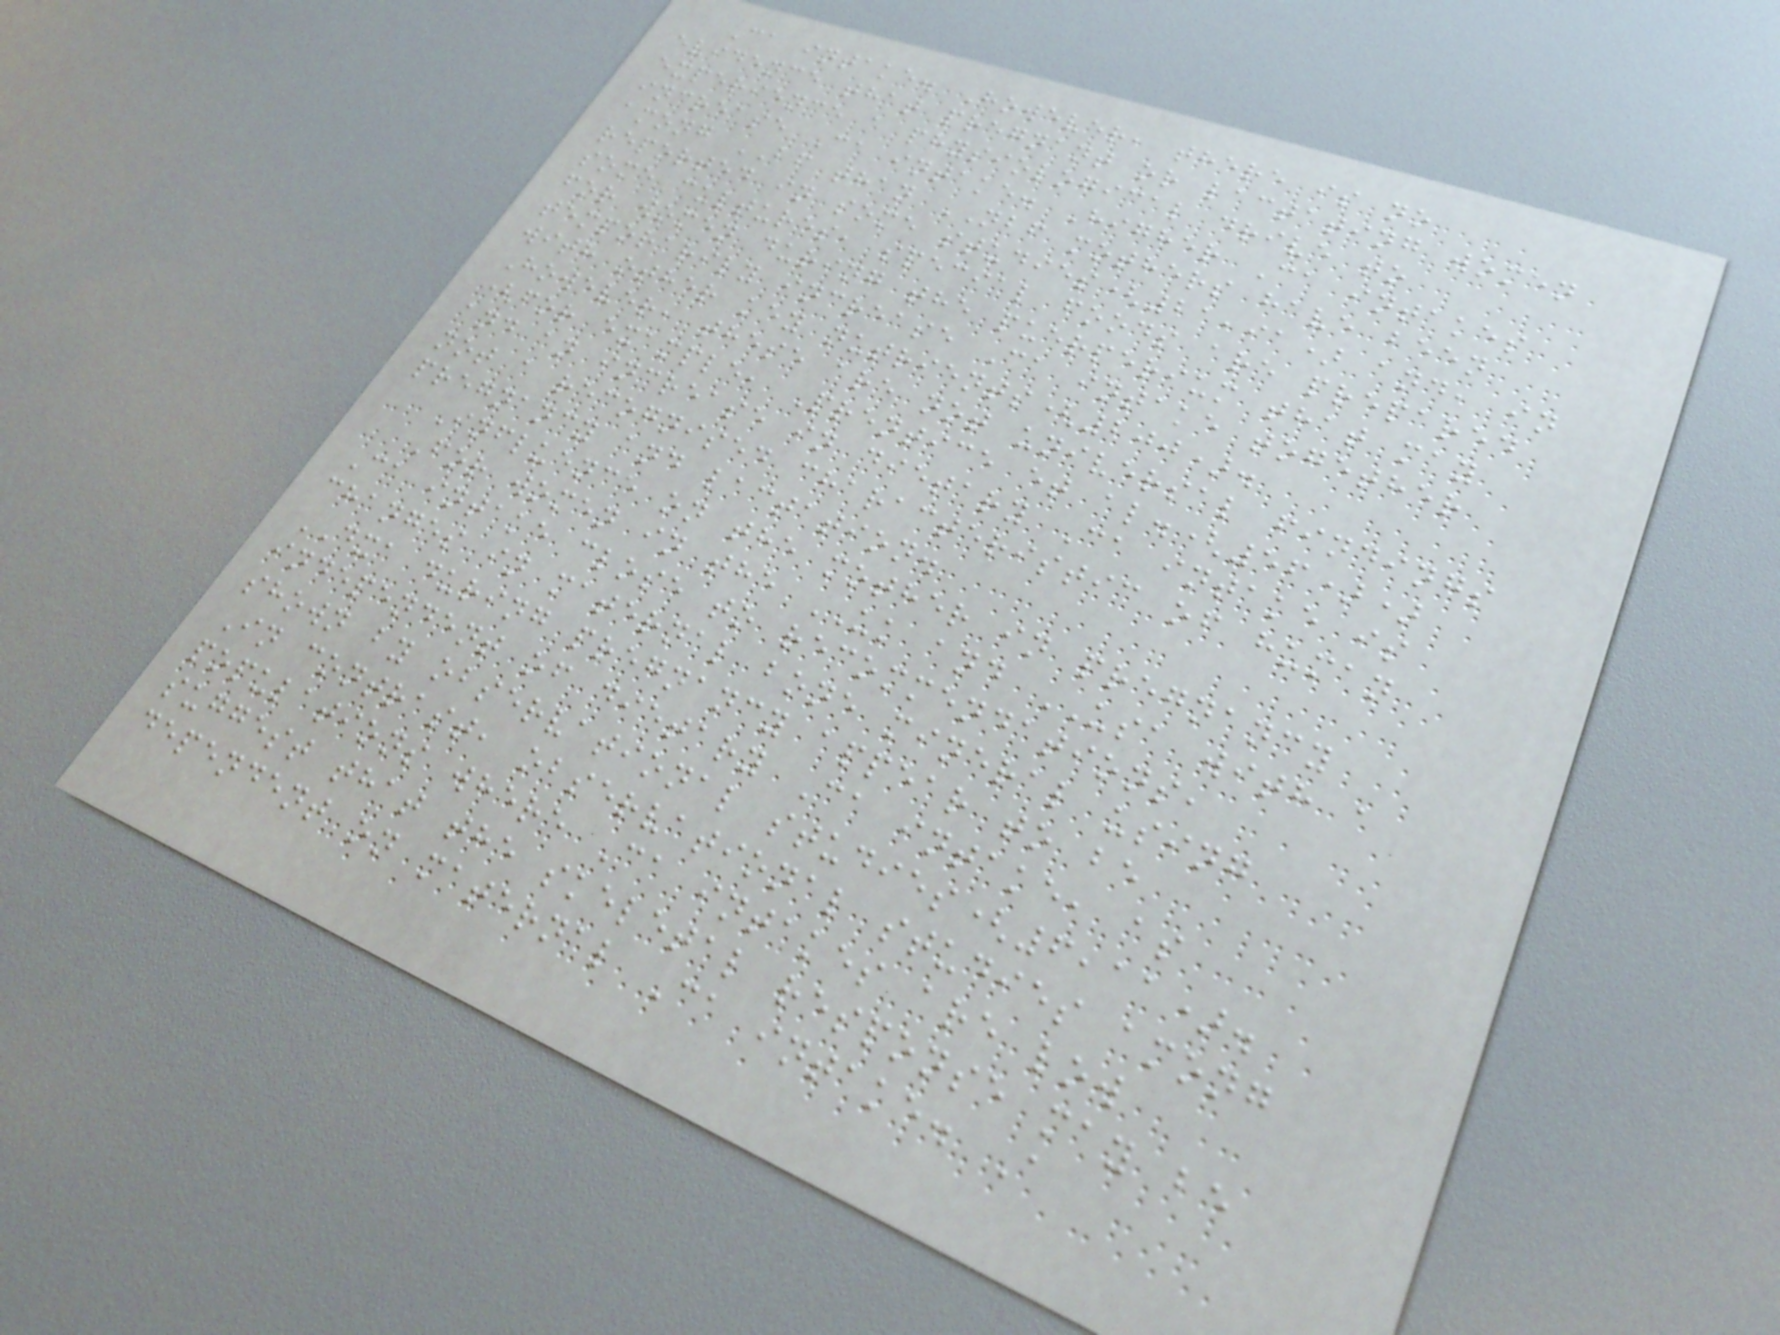Ca intake. However, there is no
evidence that pregnant or lactating women
experience a physiological drive to
increase Ca intake. Higher Ca intakes
among BF than NBF mothers have been
reported in some studies(21,91) and, in
some cultures, special foods are prepared
for women during the puerperium that may
temporarily increase Ca intake together
with other key nutrients(200).
However, these are not universal findings
(for example, Prentice et al.(56))
and an increase in dietary Ca intake is
not a recognised characteristic of human
pregnancy and lactation.
Influence on the mother in pregnancy
For women in the UK and USA with a
Ca intake close to recommendations,
changes in maternal bone mineral using
DXA during pregnancy appear to be
independent of dietary Ca intake, as
shown by observational studies(6,11).
In contrast, observational studies among
populations where Ca intakes are low
suggest that the skeletal response may be
dependent on maternal Ca intake. A
